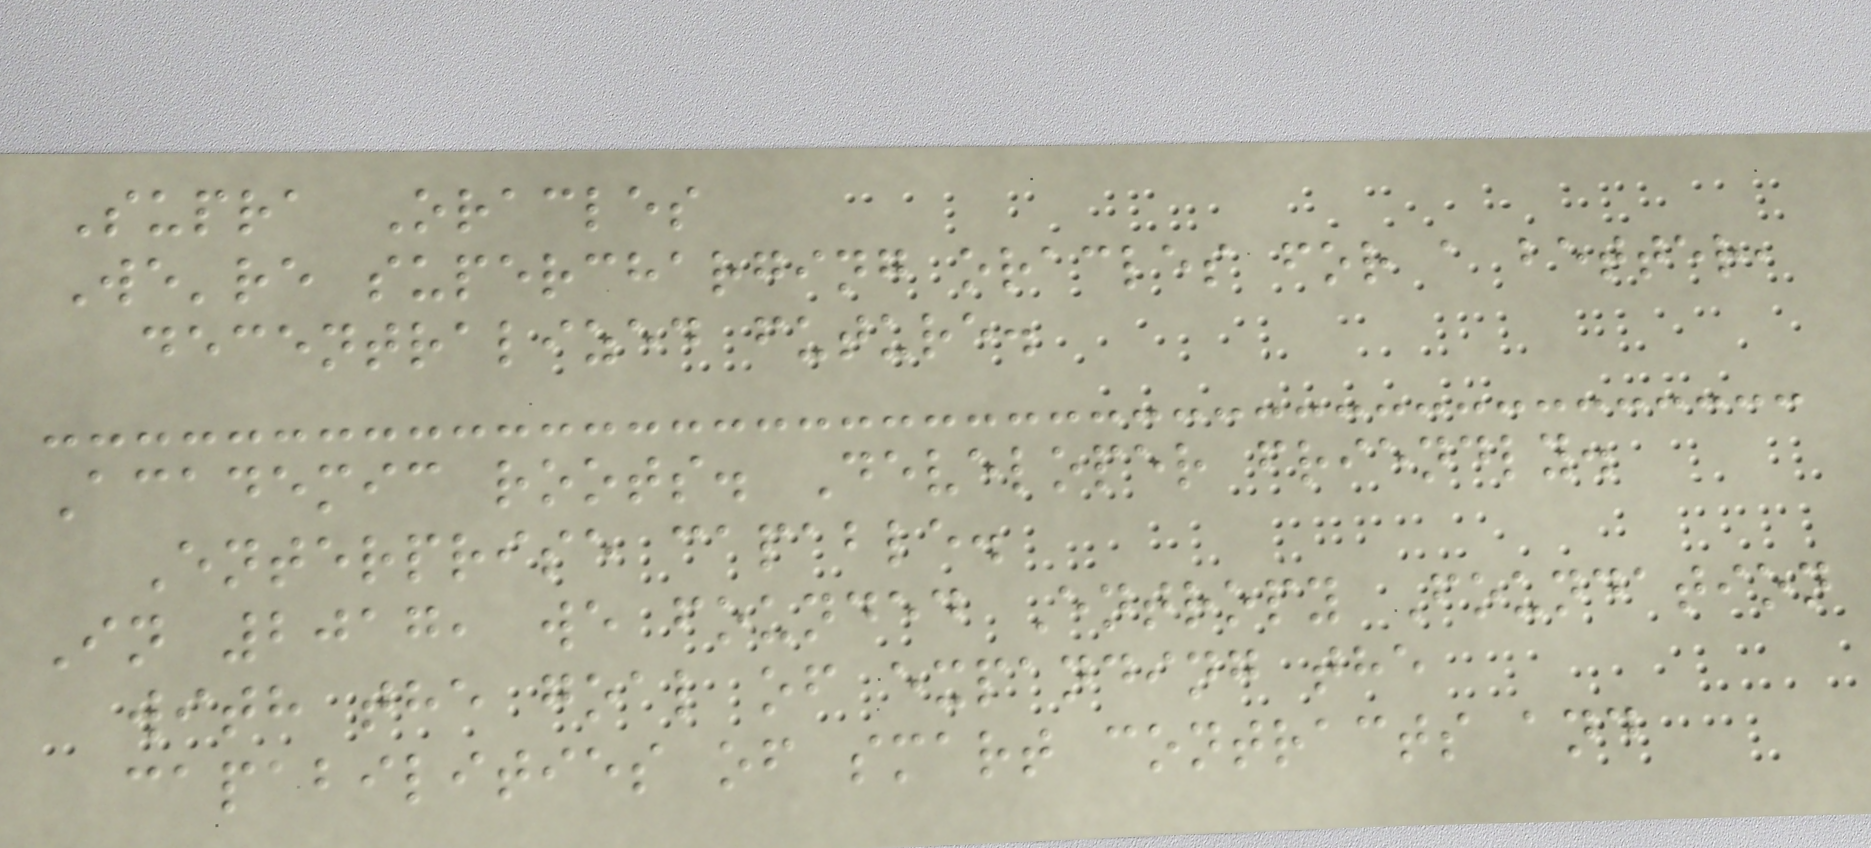Supra Oracles
We're supercharging oracles for a better,
decentralized future.
Academic roots. Developer friendly.
Enterprise capable.
In 2017, we founded Entropy Foundation
with the goal of expanding the
capabilities of smart contracts and
